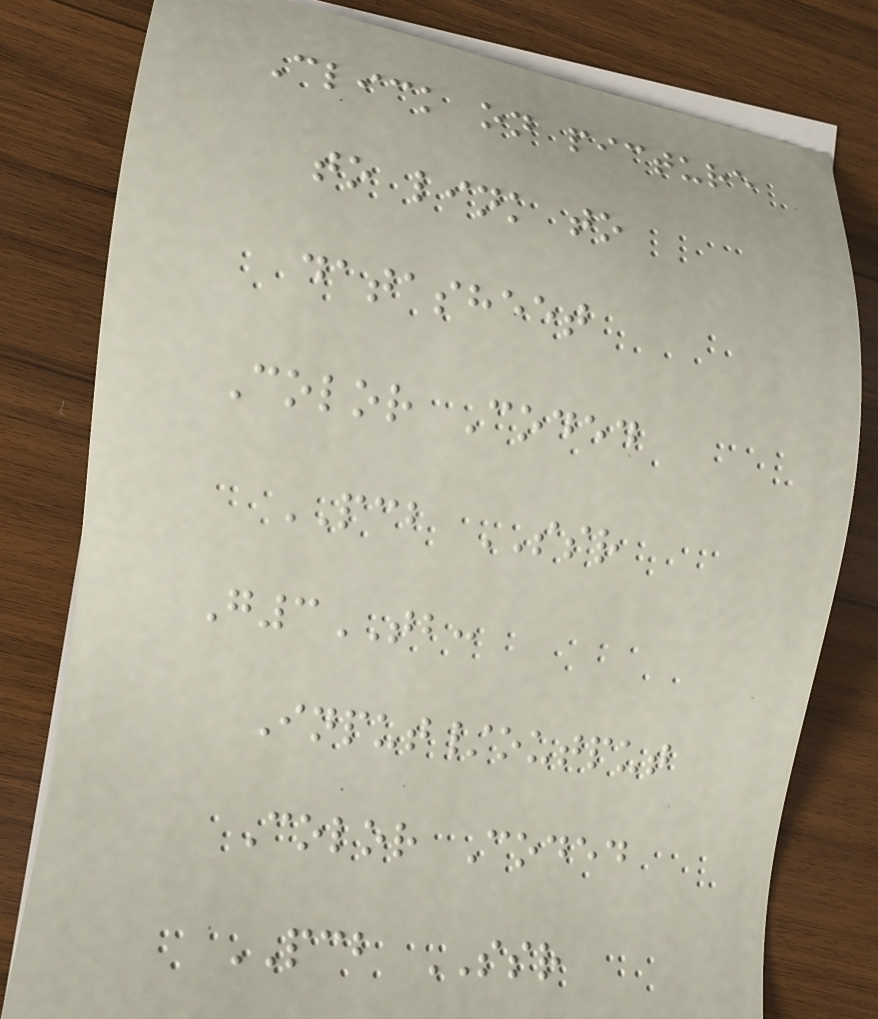Click on picture
to link to
datasheet
Color Coded
PCB SSR
G3TB:
Input/output
Color Coded
PCB SSR
